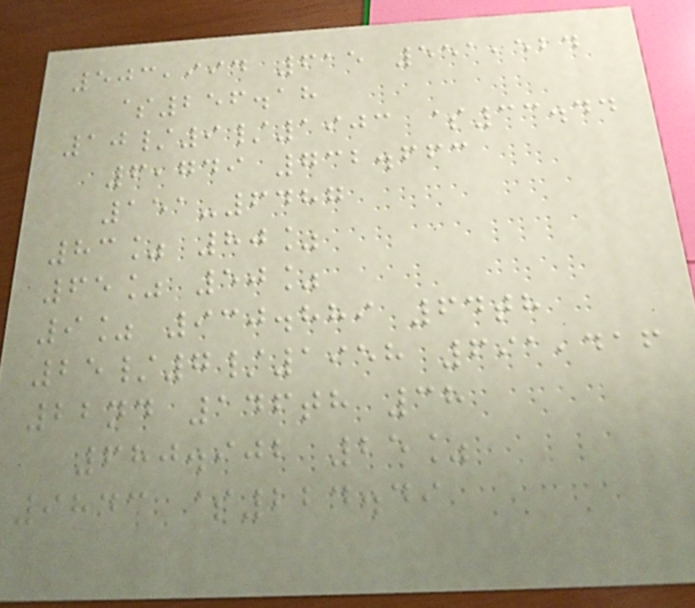503,994 615 551,524
$256.18
10/9/1903 $33.44
6,749 732.663
151-6487
83% 80%
65% 50%
9% 930.889 64th
25/7/1958 691,416
22nd 146th 38
680.902 25%
9843 $224.49
